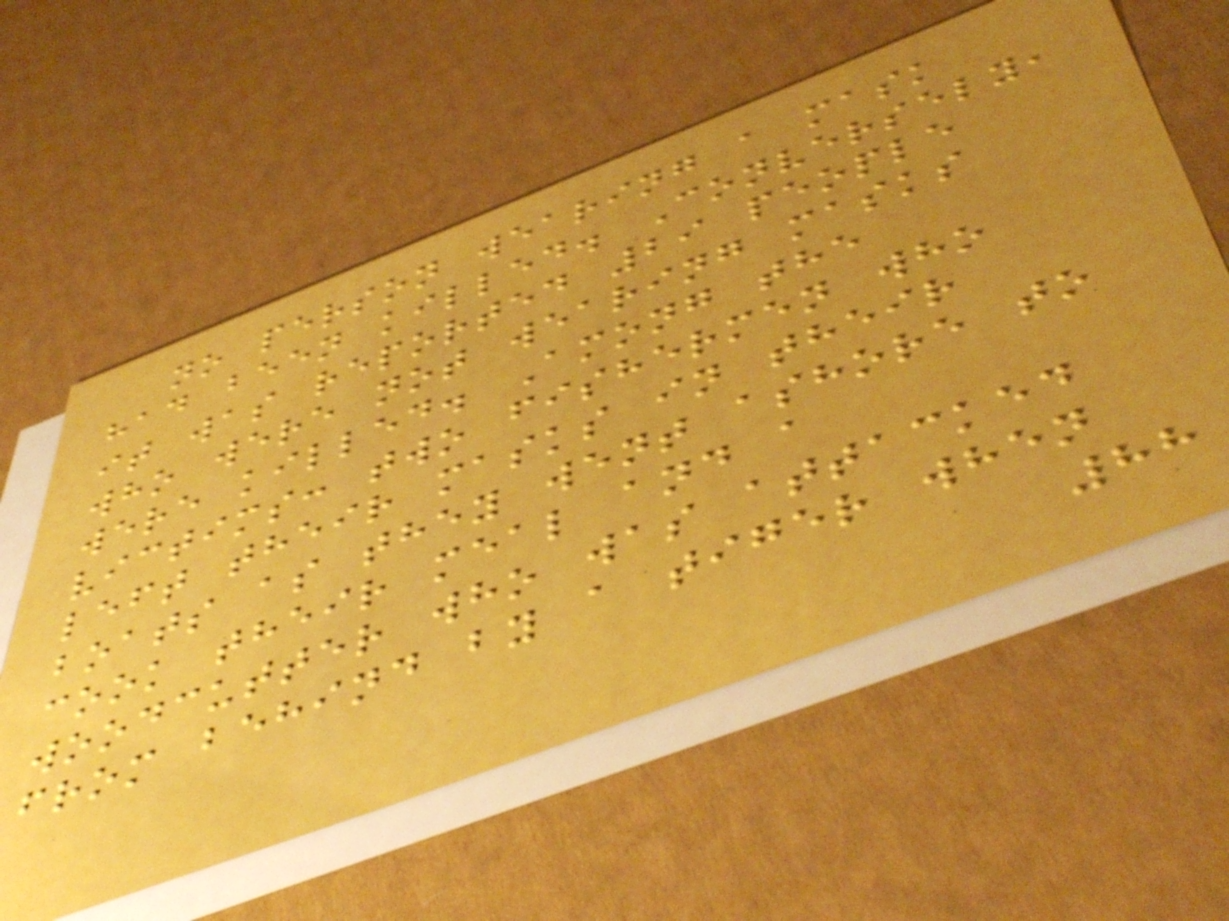no person wearing a mask
had been killed. Conversely,
it was reported 29 people
who were not wearing masks
were killed. Among the
victims: two fishermen who
left their masks in their
boats as they went ashore to
cook their meal and a
woodcutter who was attacked
from behind by a tiger when
88
